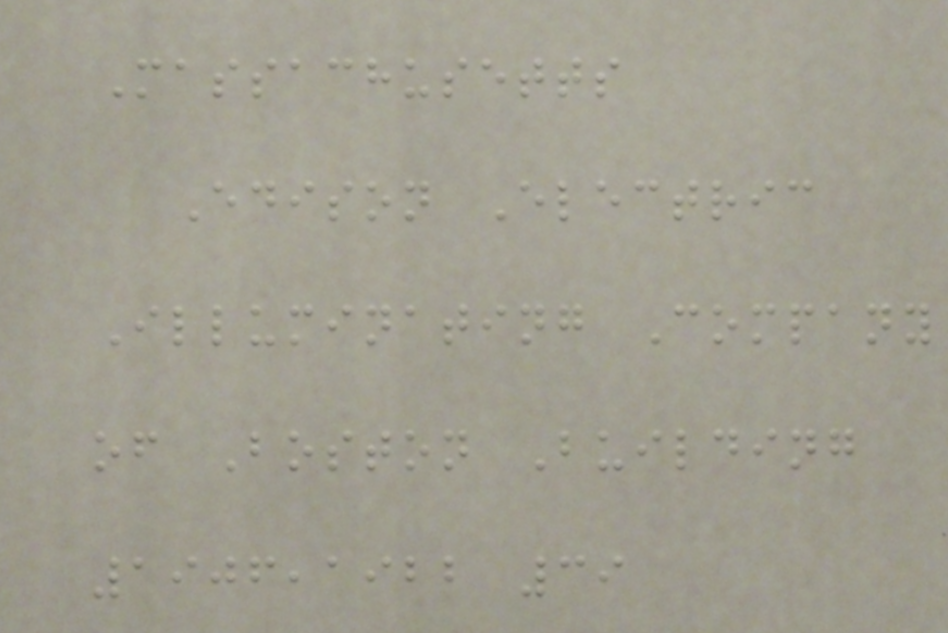Massachusetts
Edison Electric
Illuminating Company
of Boston Building
1906,1922 39
